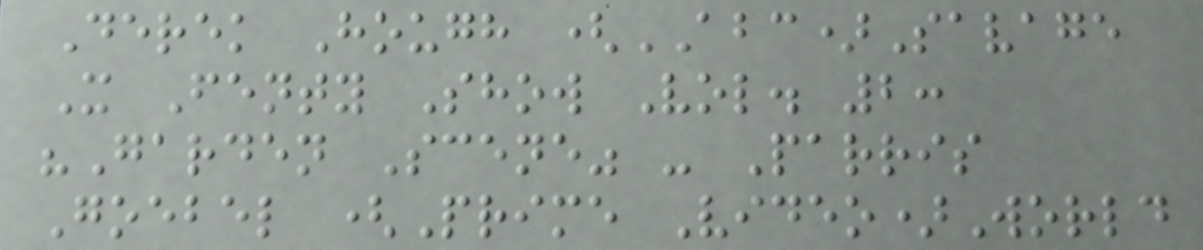Derek Hough (ABC)Savage
X Fenty Show Vol. 2:
"Garden Scene" - Parris
Goebel (Prime Video)World
